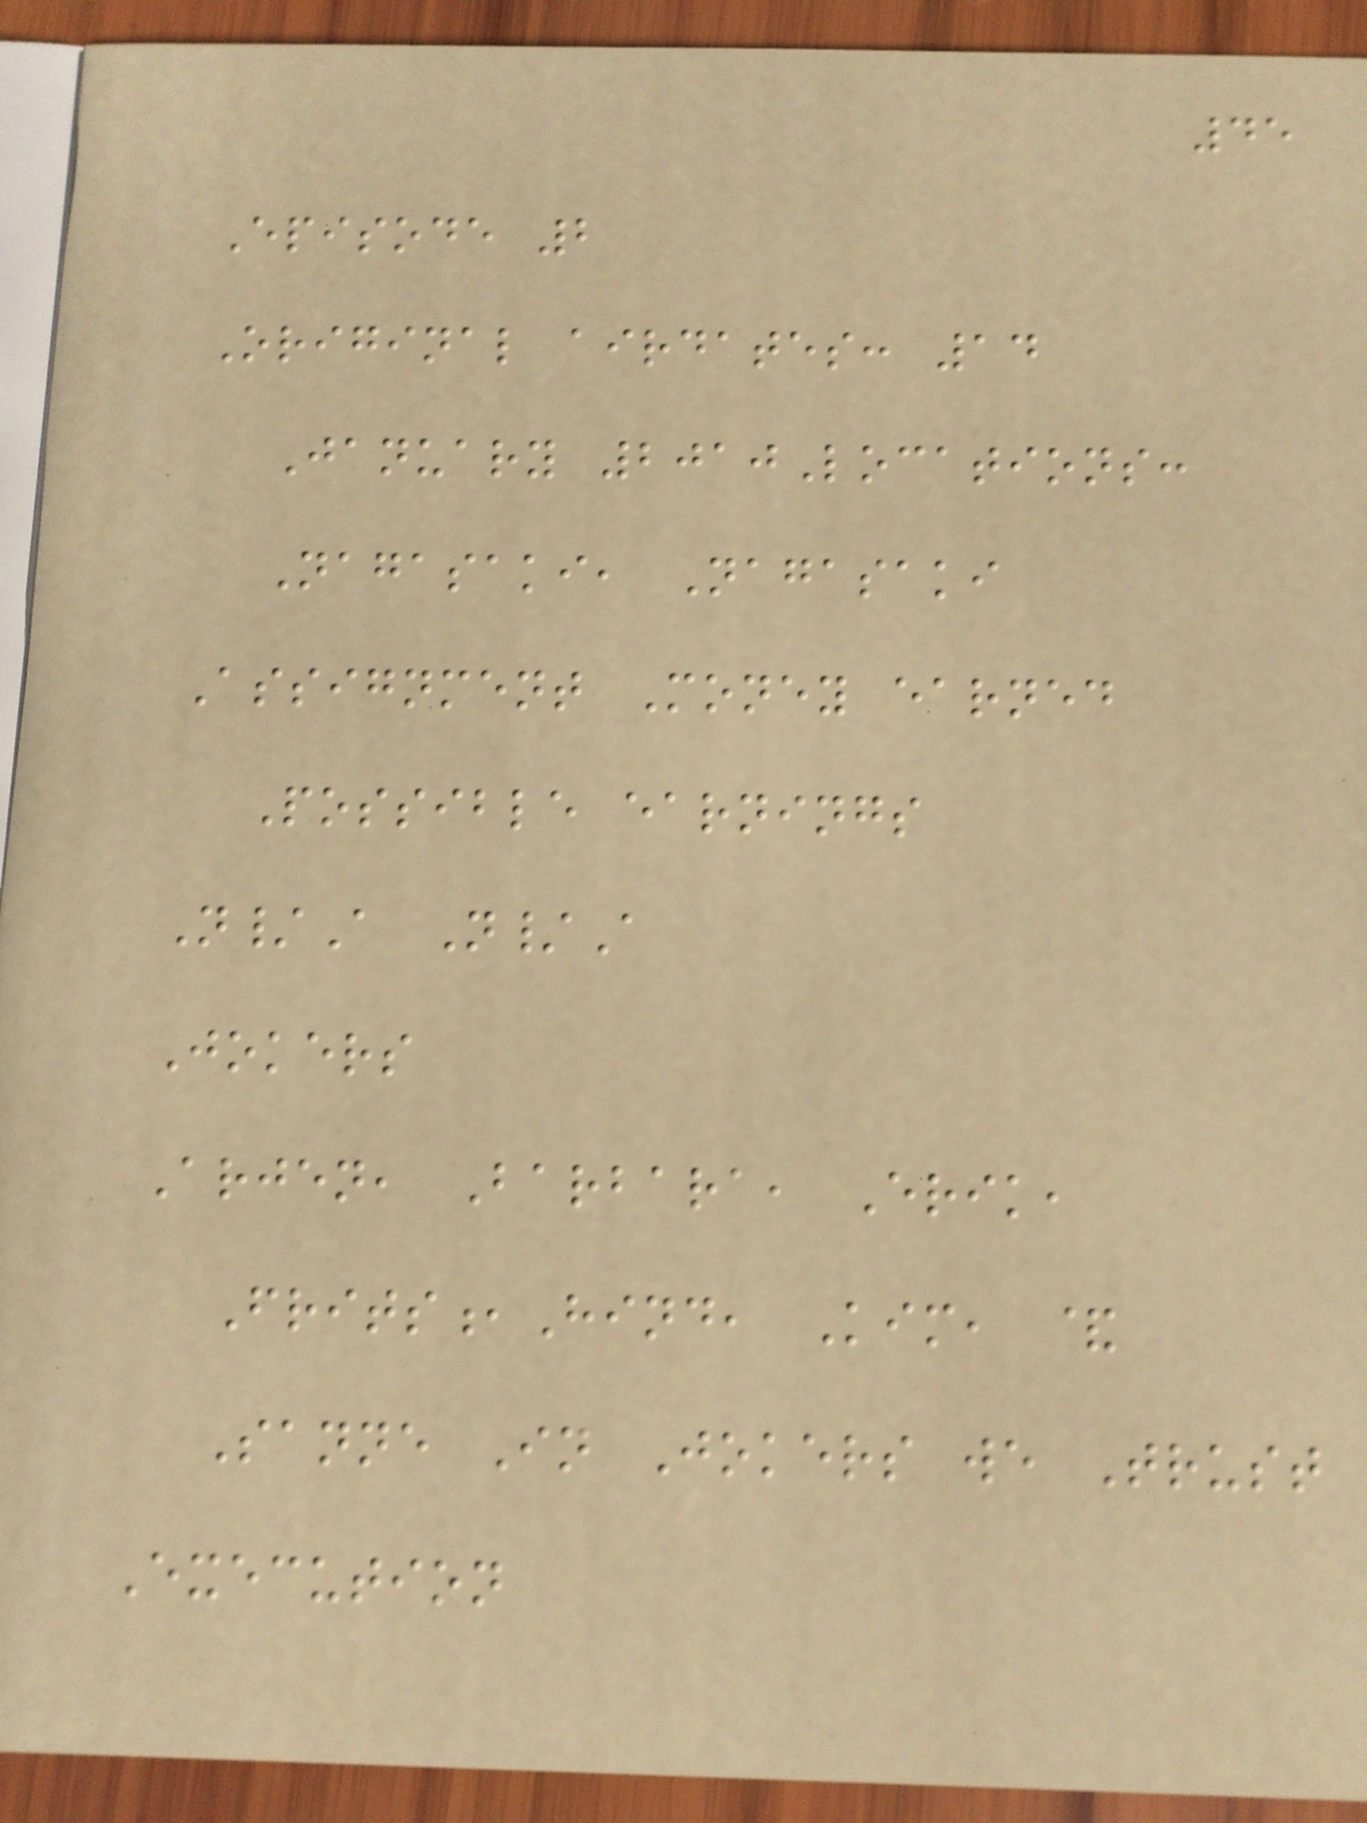45
Episode 2
Original airdates: 14
January 2010Locations:
Nagasaki, Nagasaki
Assignment Money earned
Possible earnings
N/A N/A
Jokers
Arjen, Barbara, Erik,
Frits,Hind, Kim, &
Sanne In Jokers we Trust
Execution
